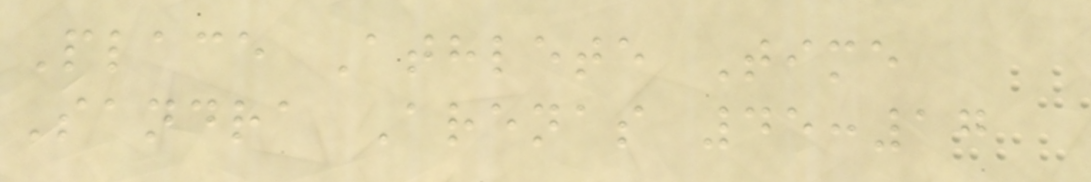Place Athlete Time
Sandra Arenas 45:17
